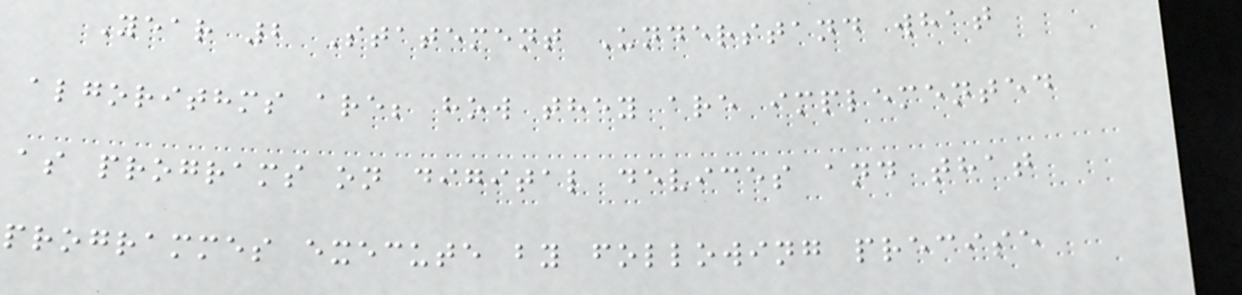Year 2 Statement Understand what
algorithms are; how they are implemented
as programs on digital devices and that
programmes execute by following precise
